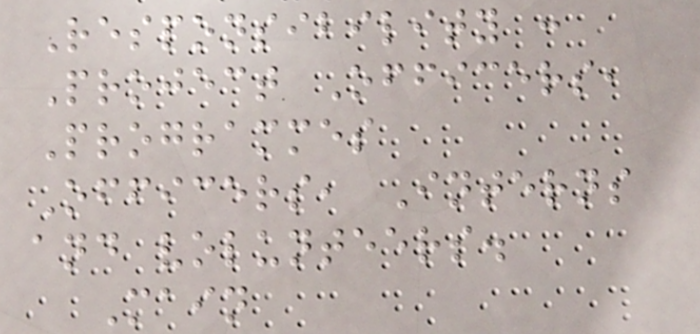Responsibility :
Project Officers,
Programmes
Officers, Interns
and volunteers.
Main
